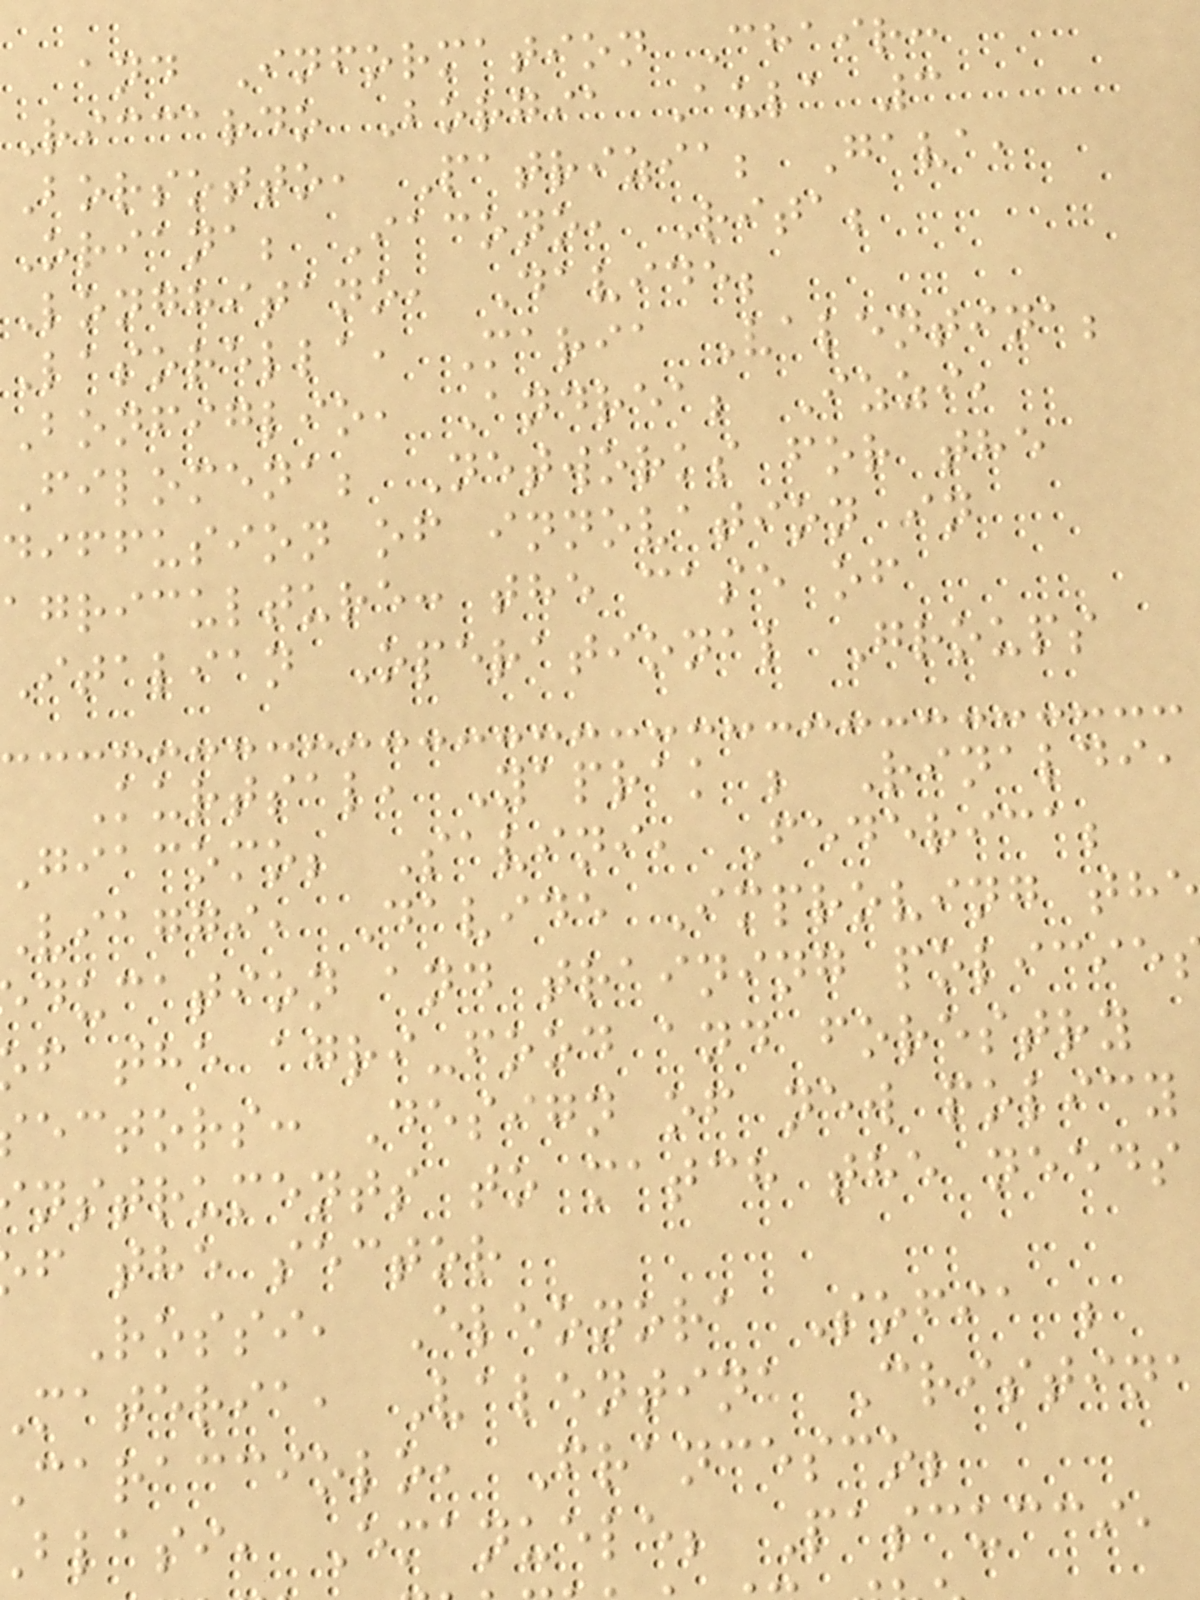and Information Chair:
Riccardo Borgia Aula 3
Borsotto, Patrizia; Gava,
Oriana; Iacono, Rita;
Longhitano, Davide;
Lasorella, Maria Valentina;
Bonfiglio, Andrea; Izzi,
Filomena; Networks for the
diffusion of innovation in
agriculture: the case of
Italian Operational Groups
Kurtsal, Yaprak ; Rinaldi,
giacomo; Savini, Federica;
viaggi, Davide Improving th
ducation and training policie
f the agri-food and forestry
ectors: Design of new policy
nstruments to match the needs
f the sector
Rossi, Eleonora Sofia ;
materia, Valentina Cristin
caracciolo, Francesco;
blasi, Emanuele; Pascucci,
